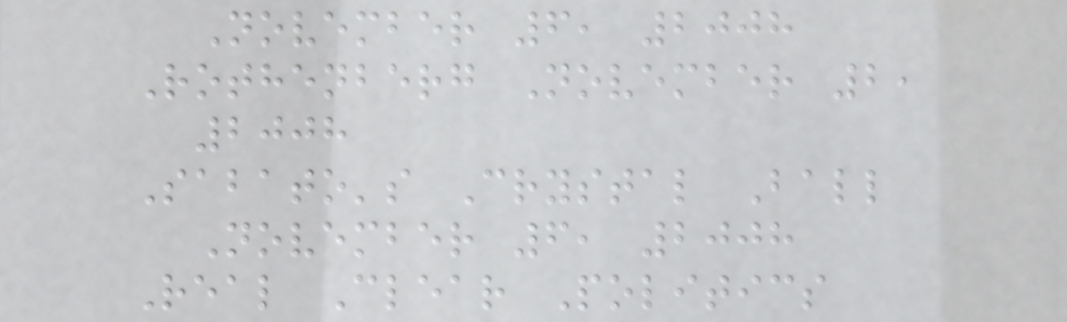November 6, 2008
Rothenberg November 2,
2008
Sabato's Crystal Ball
November 6, 2008
Real Clear Politics
